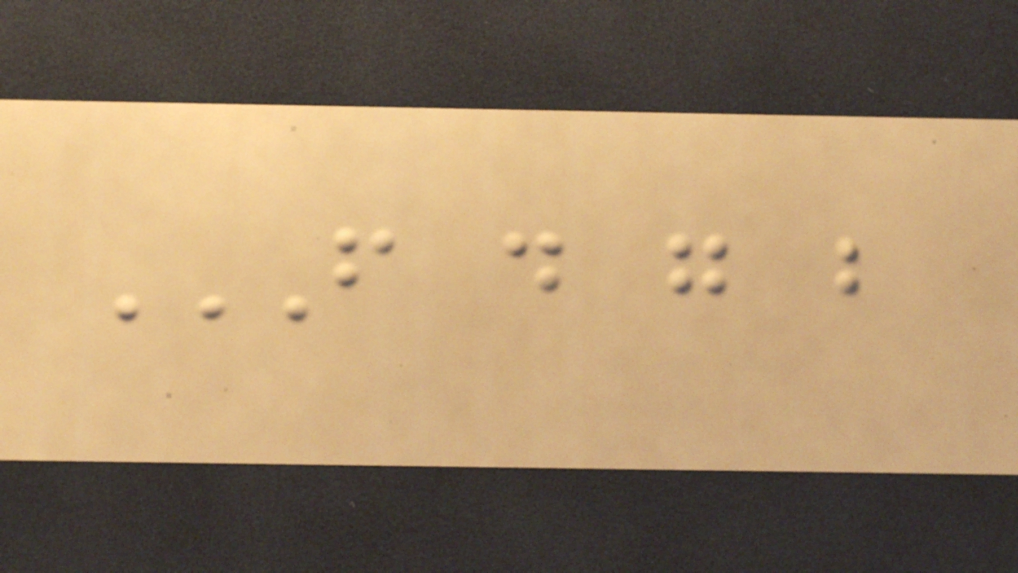F D G B
